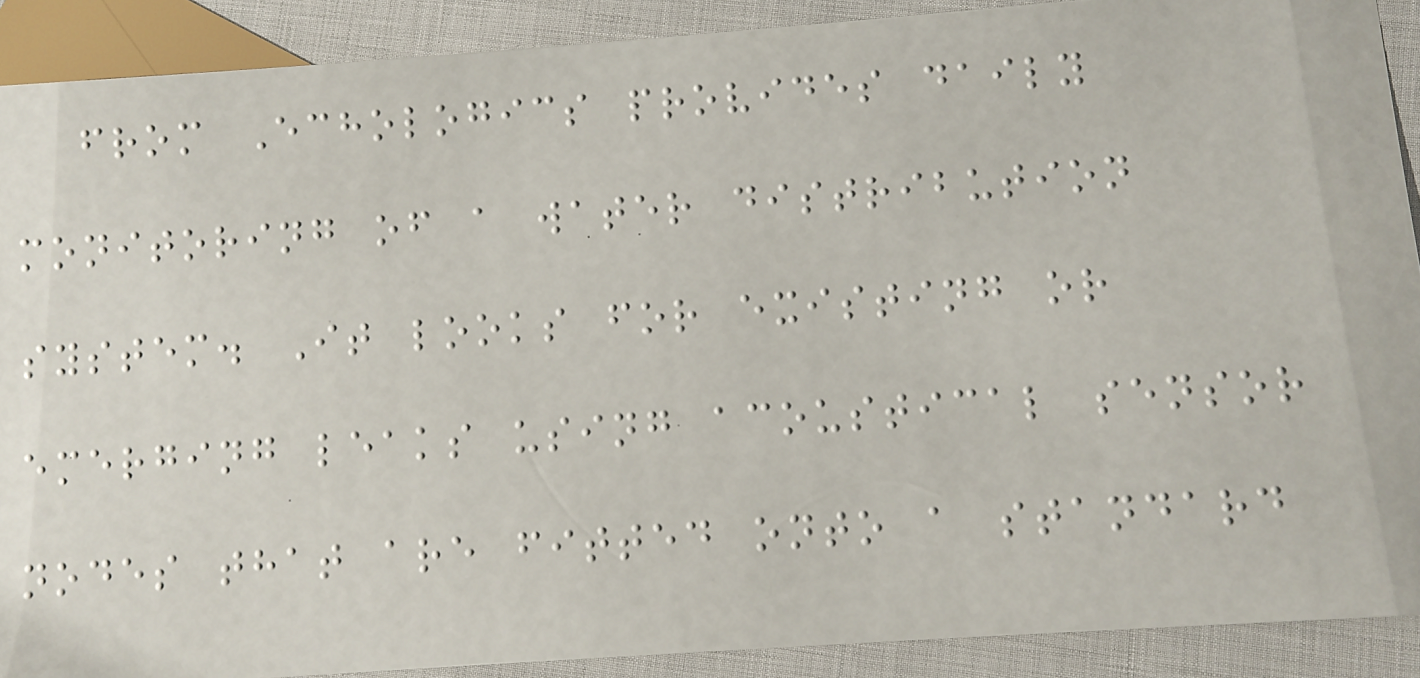from Echologics provides daily
monitoring of a water distribution
system. It looks for existing or
emerging leaks using acoustical sensor
nodes that are fitted onto a standard
